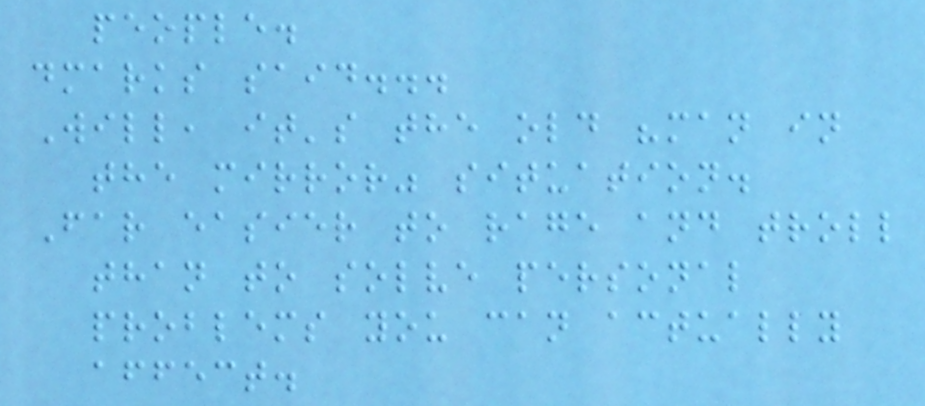people.
dmarks said...
Will, it's the old "man in
the mirror" situation.
Far easier to rage and troll
than to solve personal
problems you can actually
affect.
